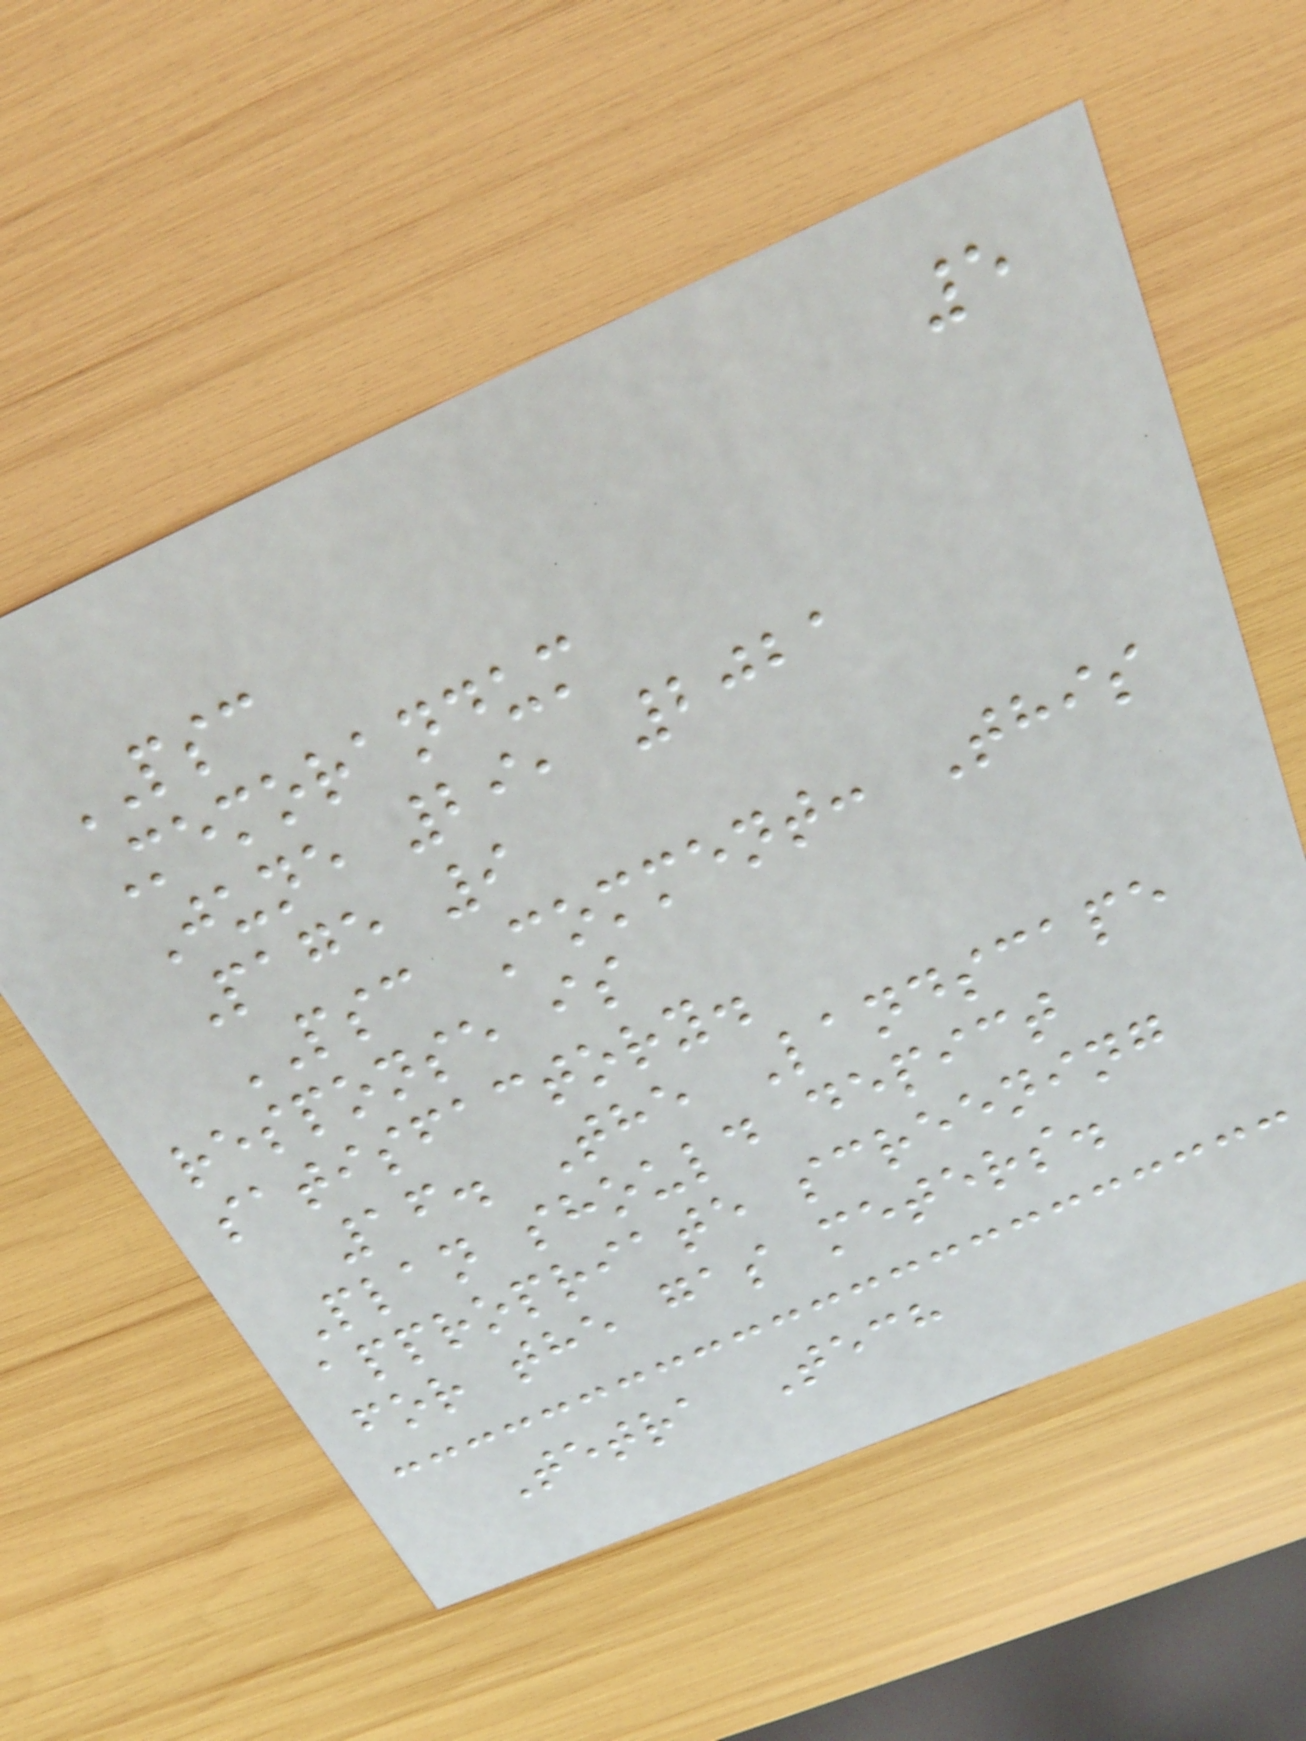5
PSC
Memorandum
June 29, 2021
Page 9
PSC Comment: This
response is
satisfactory.
16. The Landscape
Plan should depict
appropriate screening
for the gas meters.
Tetra Tech
